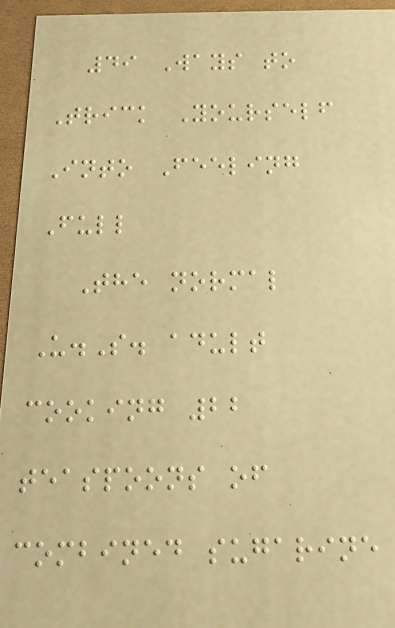49 Ways to
Trick Yourself
Into Feeling
Full
The normal
U.S. adult
cooking 22
teaspoons of
combined sugarine
